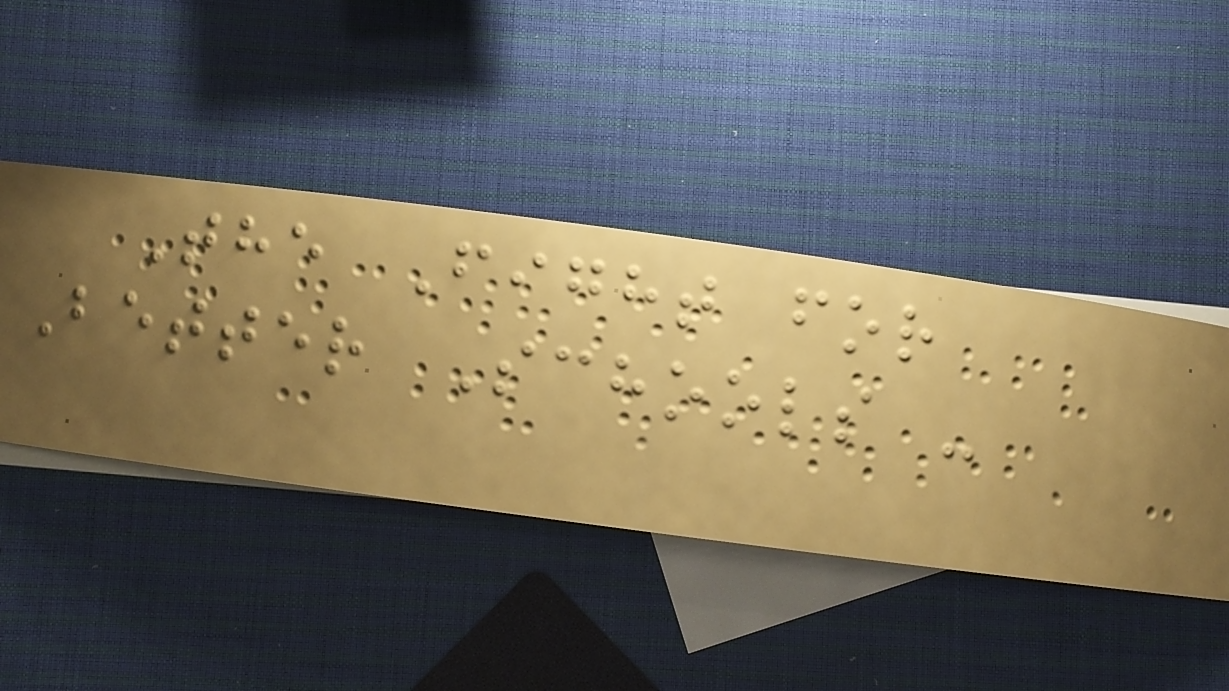The Fight for
Better Schools -
